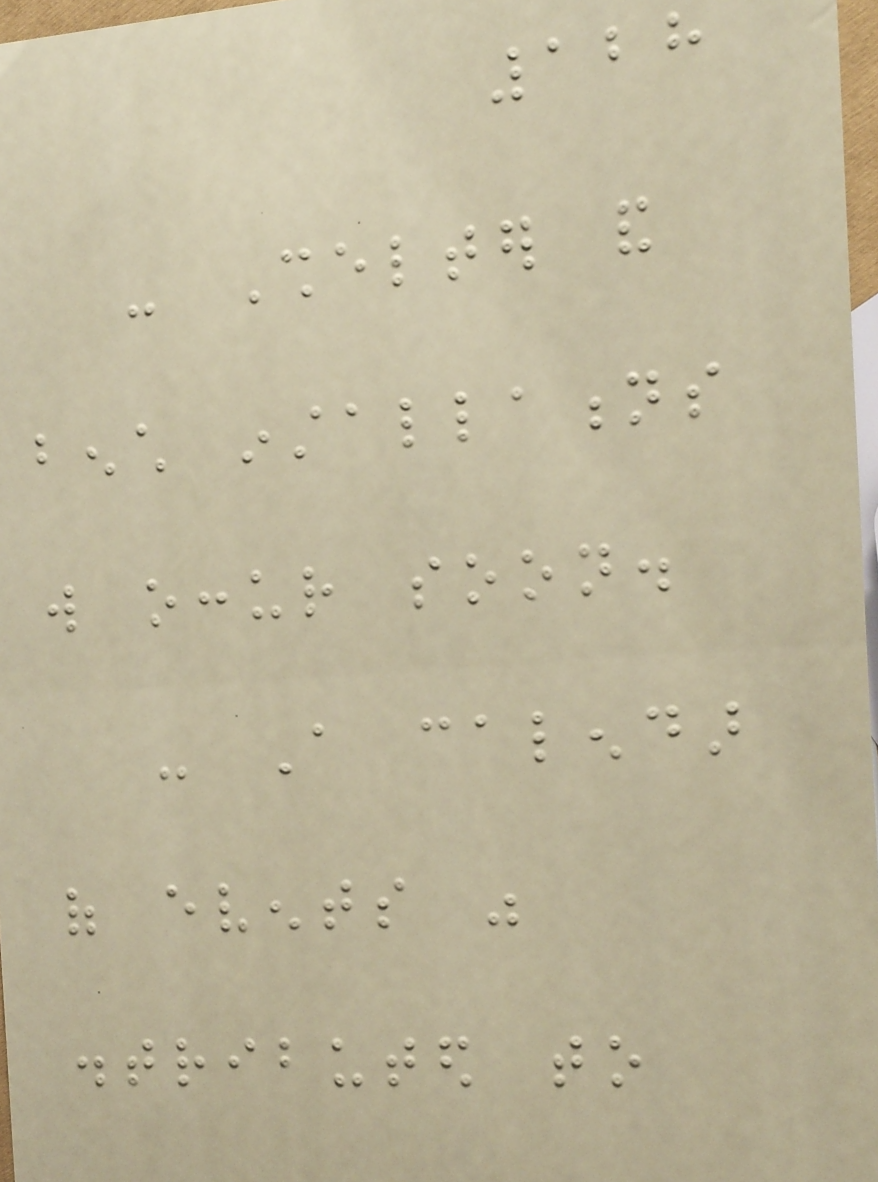128
- Shelter and
bench installations
will occur soon.
- A calendar
of events was
distributed to
